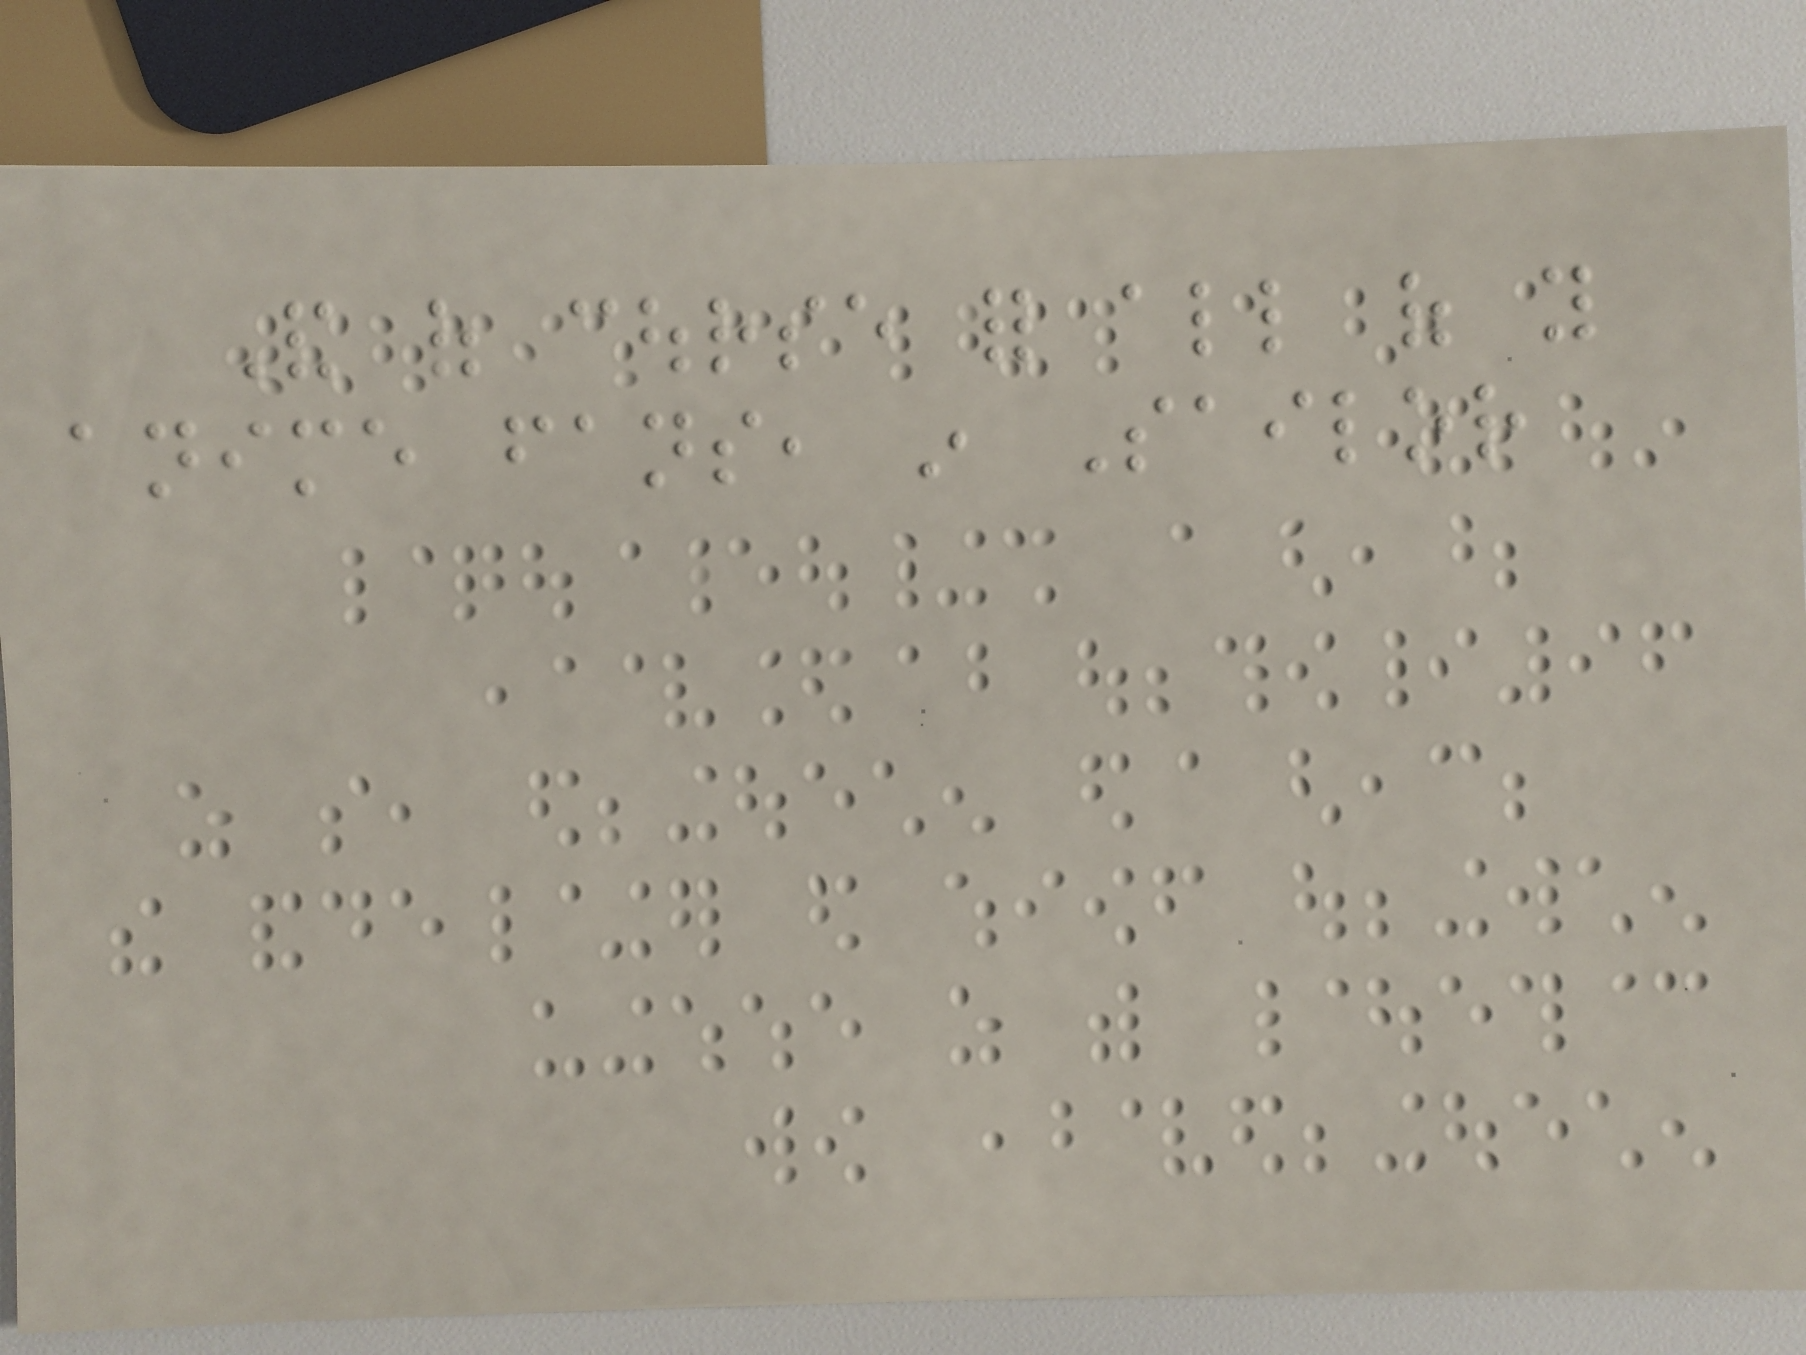And of course for all of you
anime fans, in Sailor
